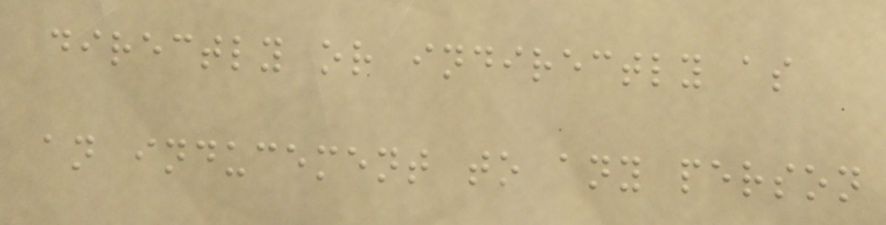directly or indirectly as
an inducement to any person
